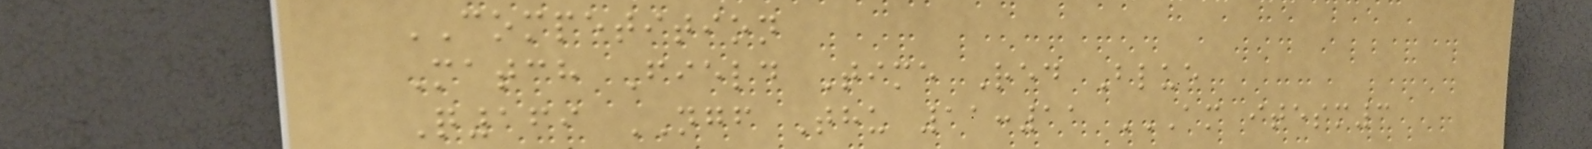COMPETITION
Match Field Time Red Blue
Q169 NGF Thu 11:11 AM ITESM3
